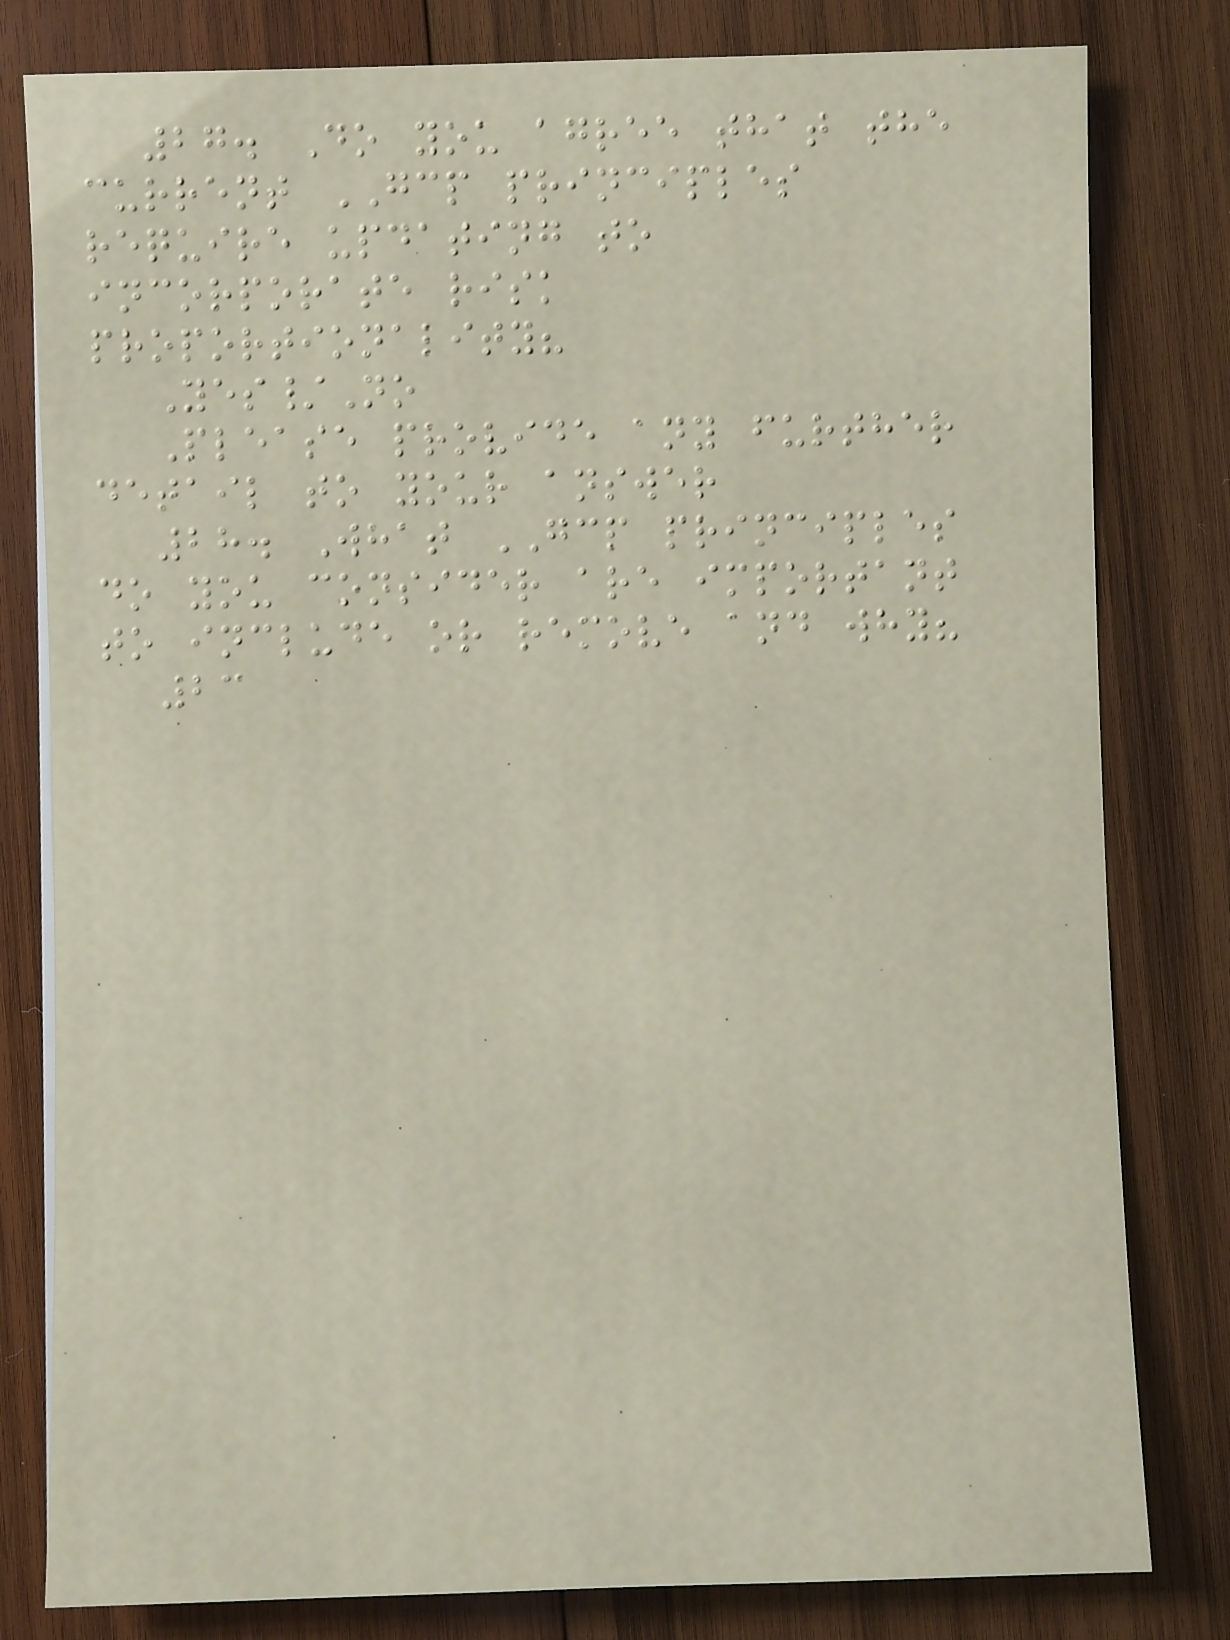27. Do you agree that the
current GCP principles
require updating to
incorporate risk
proportionality?
Yes/No
Please provide any further
detail to your answer
28. What GCP principles
do you consider are important
to include or remove and why?
23
